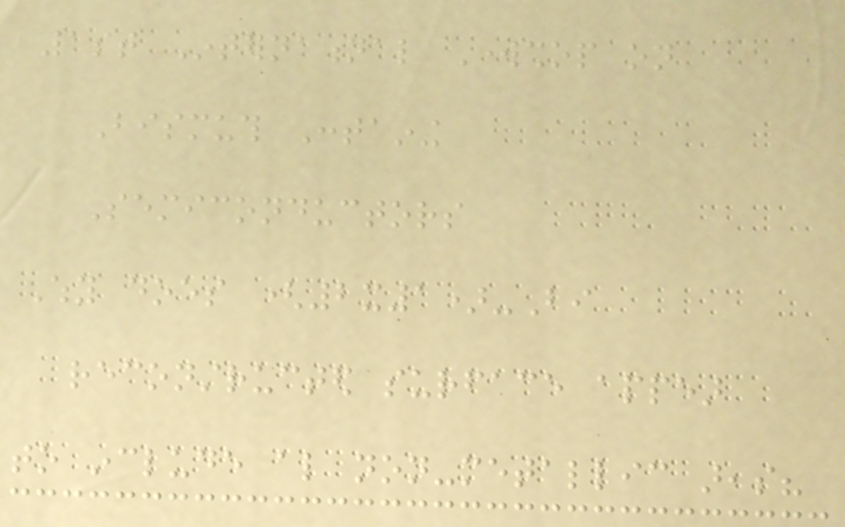1st International Workshop on
Bismuth Containing
Semiconductors
Why does (2x1)-Bi
reconstructed surface appear
to include also non-metallic areas?
